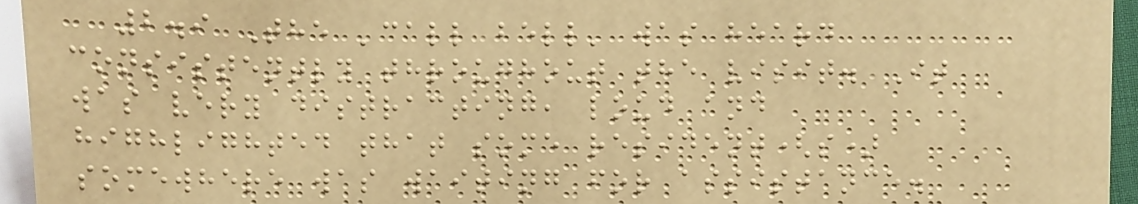2.9 The 'call bell' was heard
consistently throughout the visit. It
was very distracting, loud and
highlighted that some resident(s)
somewhere was waiting for assistance.
